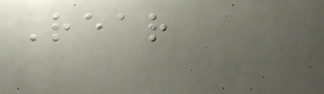Rear
